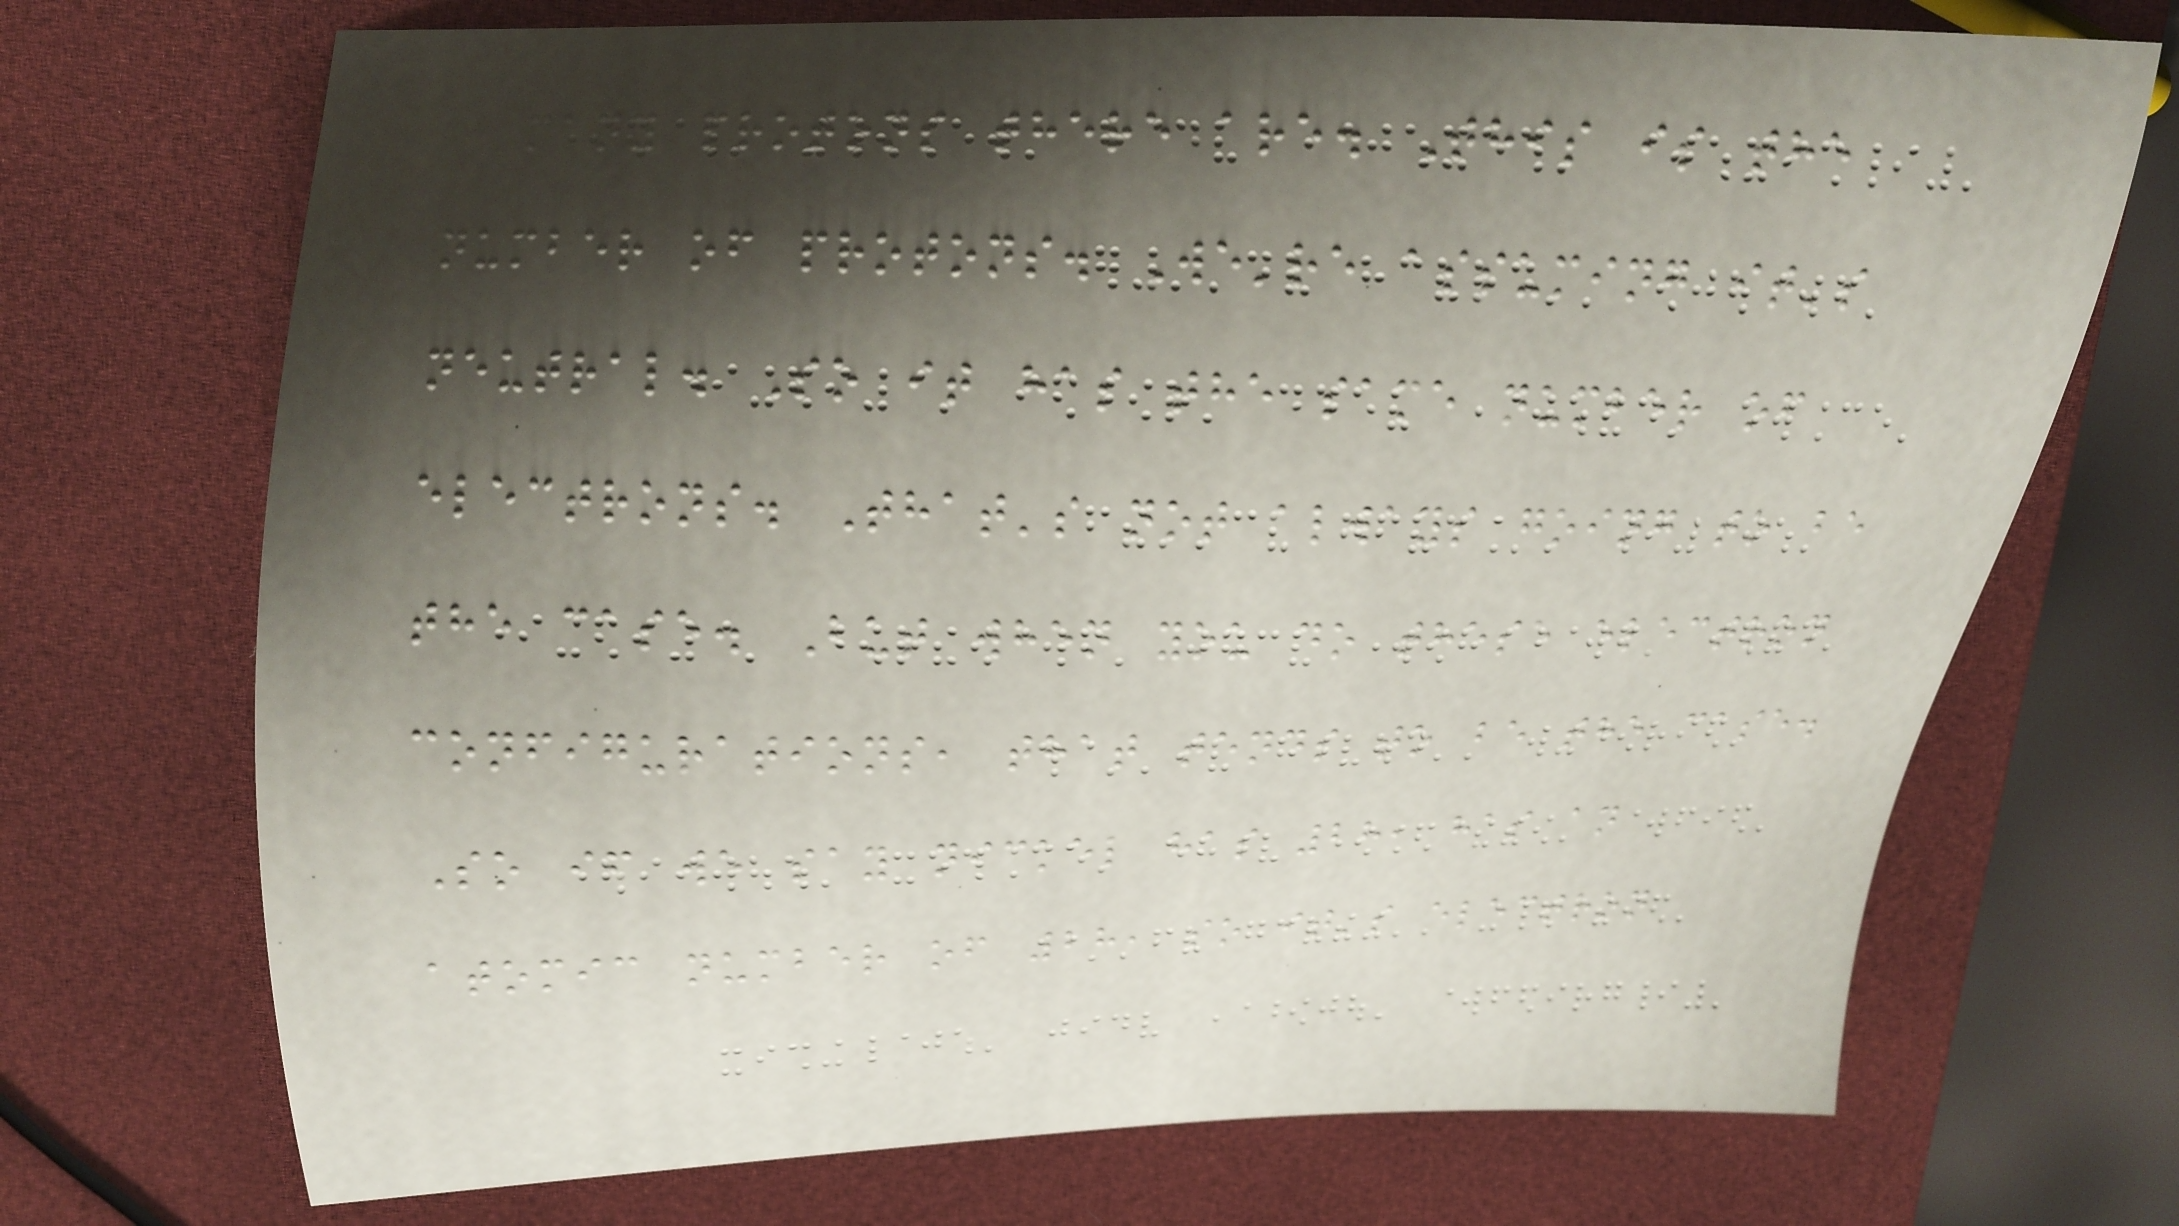many protons there are. This is the
number of protons. We're assuming it's
neutral. So it has the same number of
electrons. That's not always going to be
the case. But when you do these electron
configurations, that tends to be the case.
So if we say nickel has 28, has an
atomic number of 28, so it's electron
